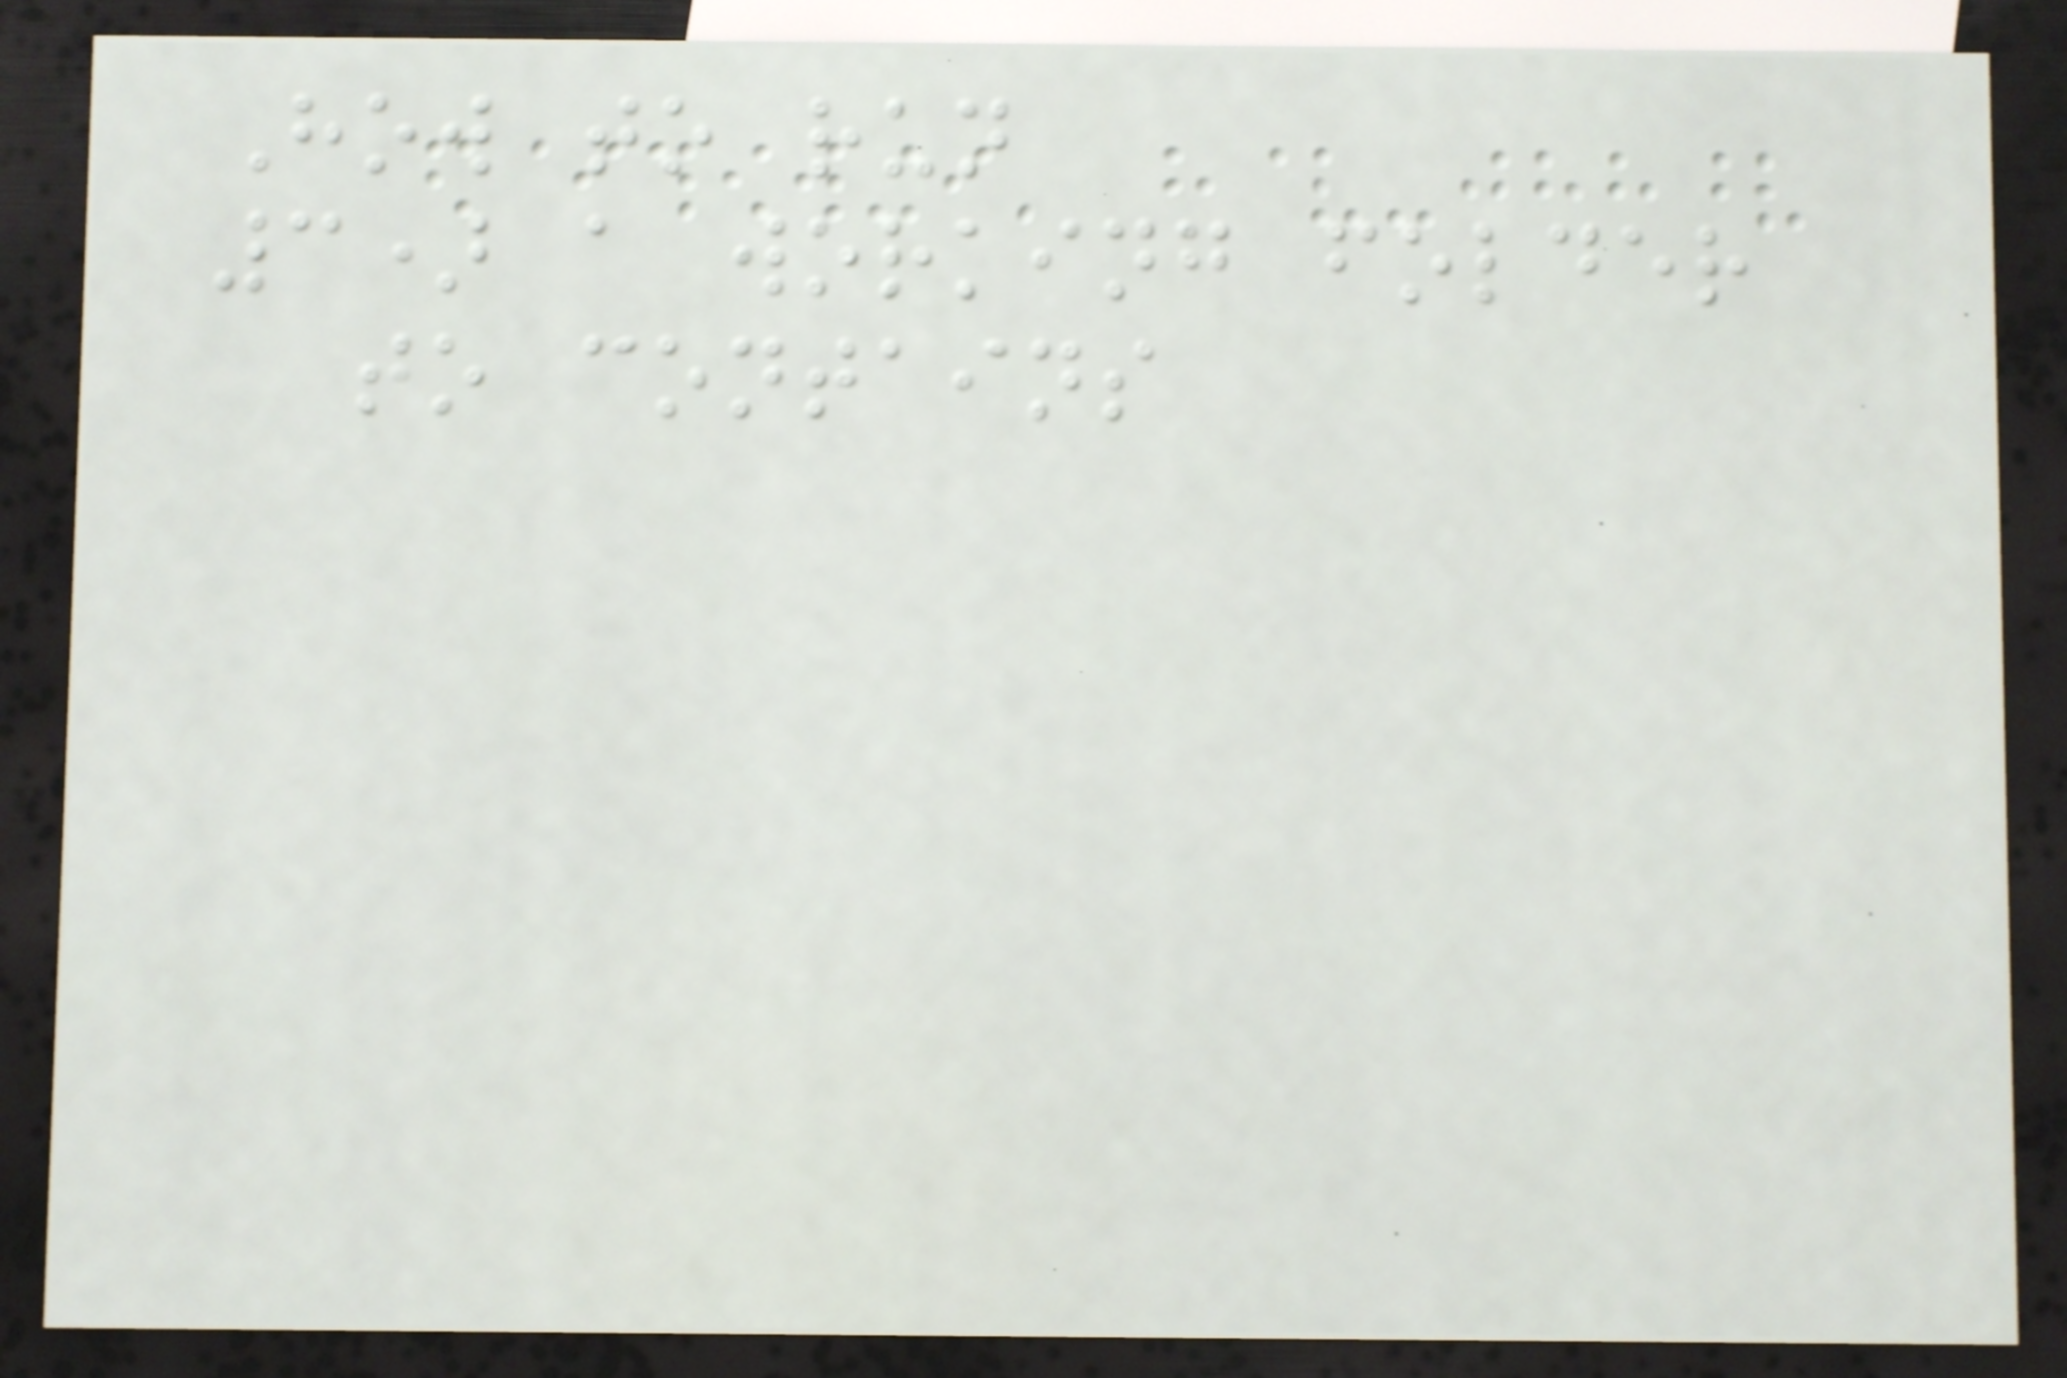How to run
3) a working folder
to contains
